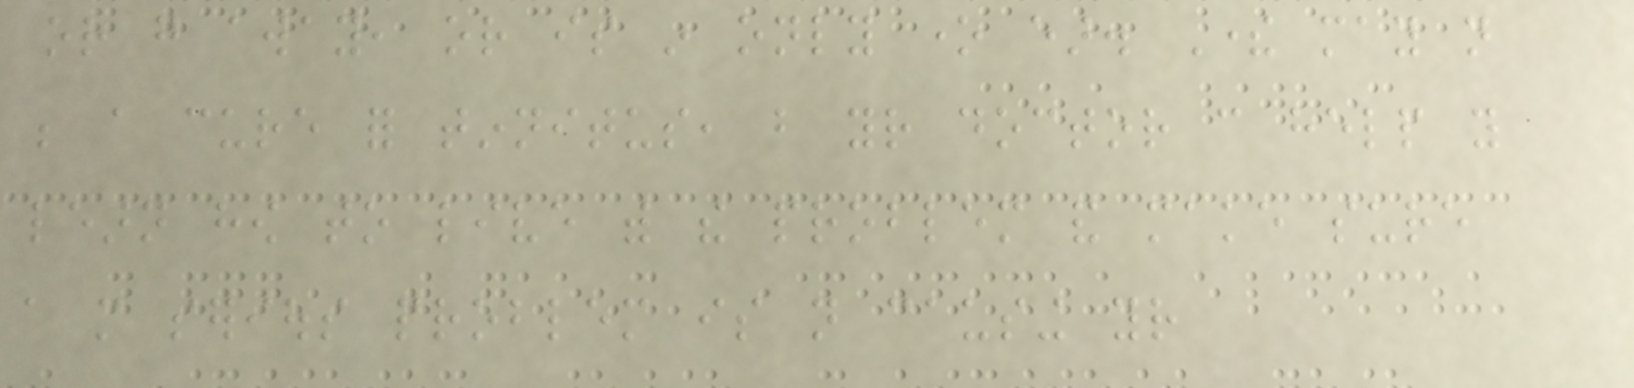or go away, or is in only one ear. There may not
be a cure for tinnitus, but your doctor can help you
learn how to live with the problem and make sure
a more serious problem is not causing your
